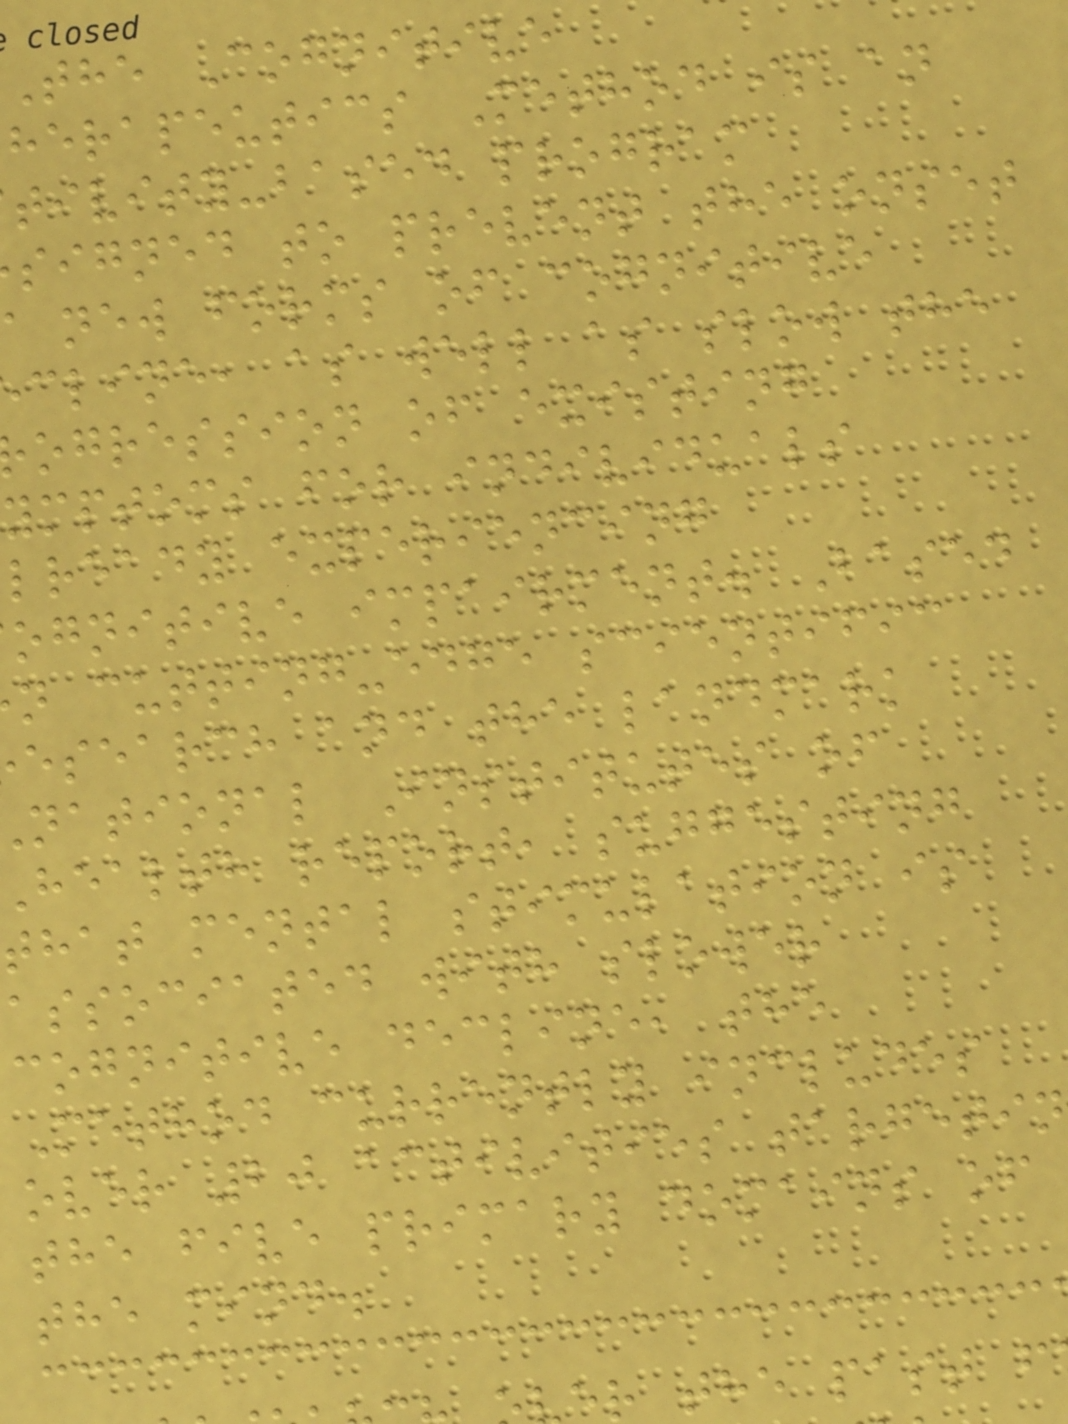The Cognitive
herapeutics Method is an
tivity-based program
signed to prevent the onset
new forms of cognitive
cline, as well as slow the
ogression of existing
ymptoms for individuals
lready experiencing
ognitive impairment. Based
n cutting-edge scientific
esearch and the landmark
national Institutes of
health report, suggesting
that mental stimulation is
associated with slower
cognitive decline, the
Method currently includes
over 20 activities targetin
the five primary domains of
the mind.
r the past f
